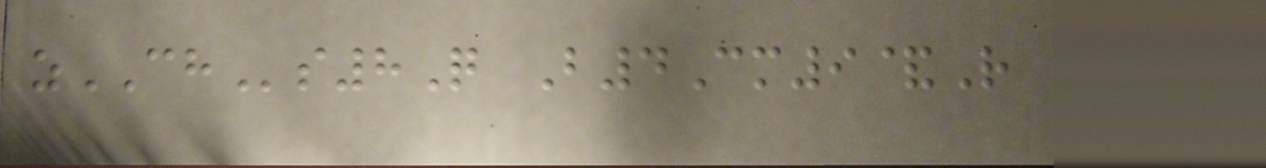zCHs8Q B4Cm9&R
